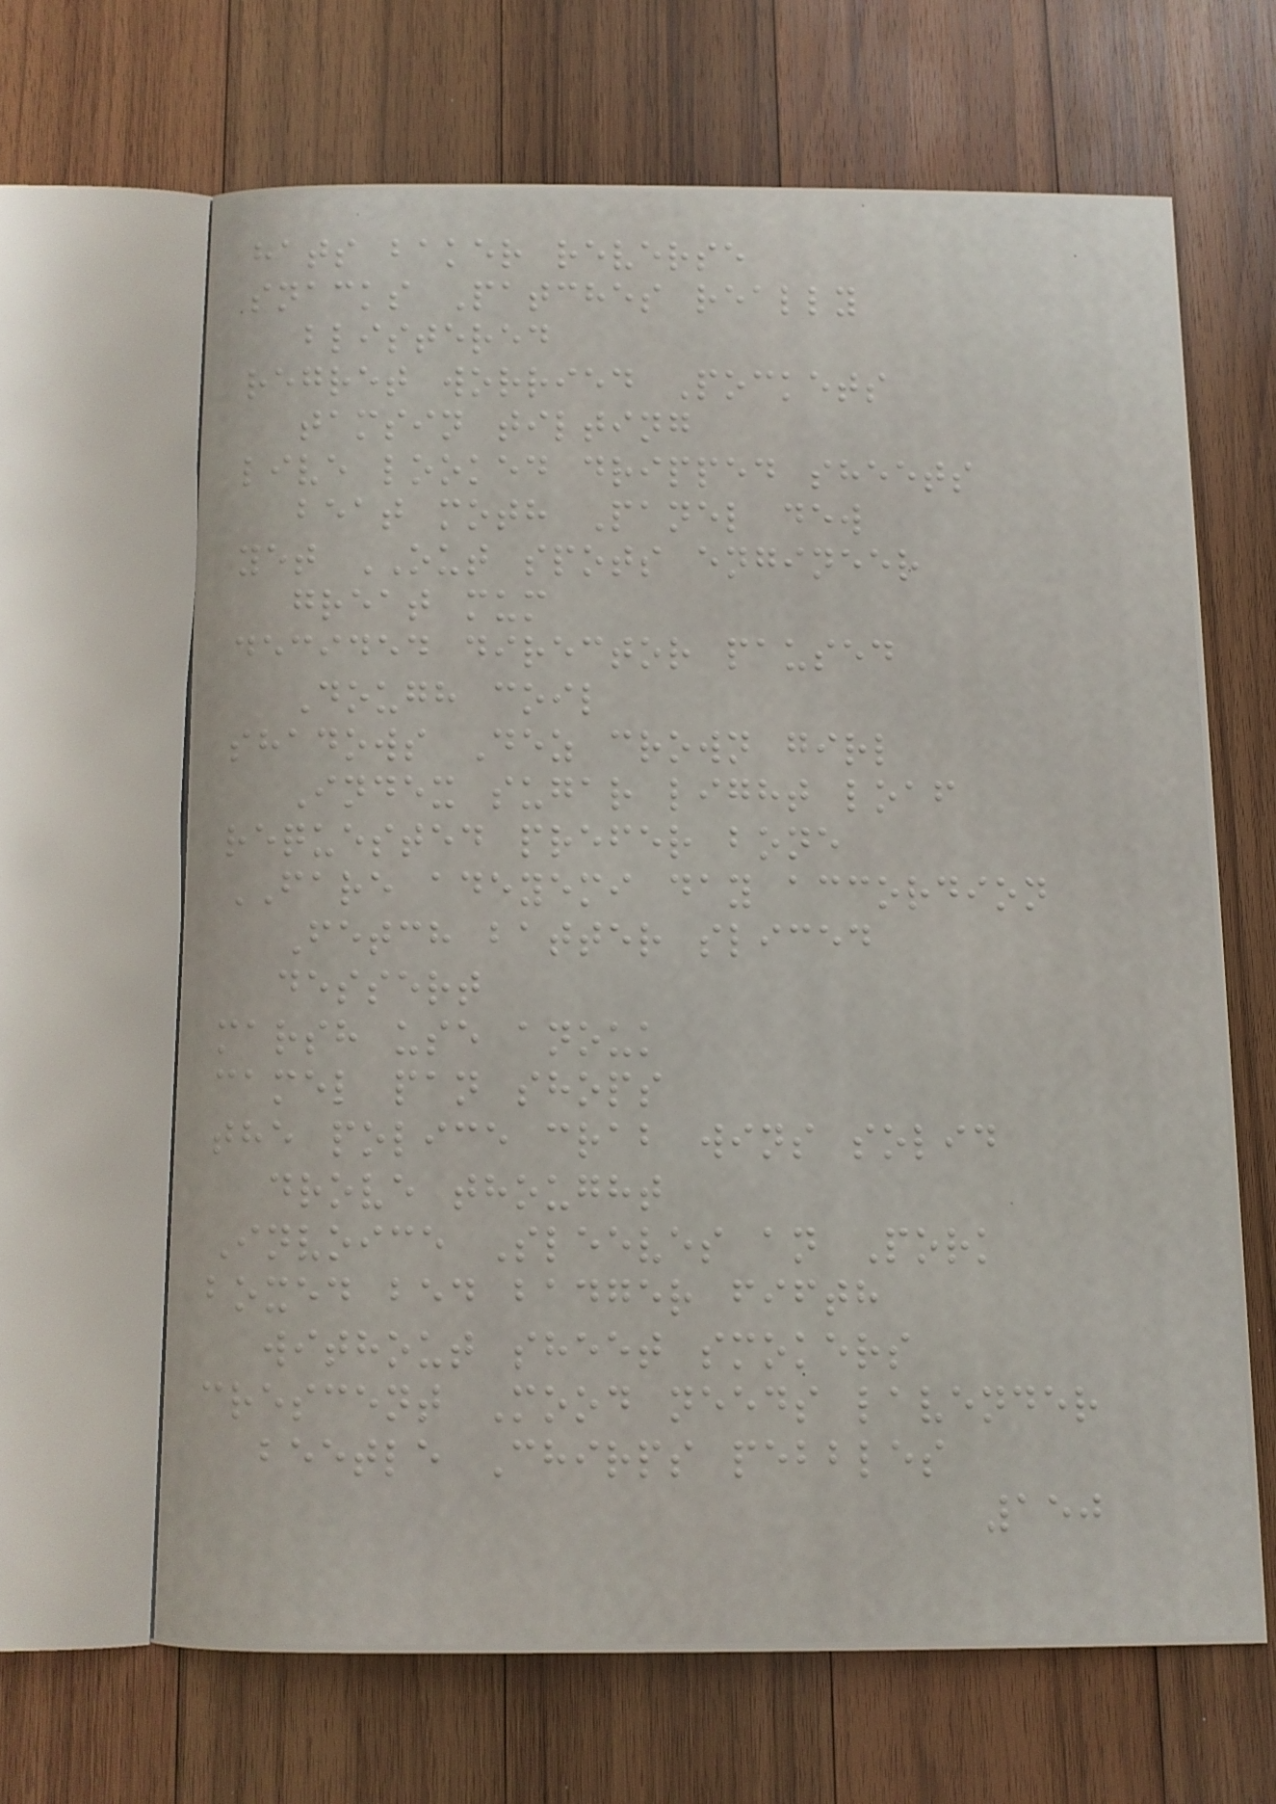hats baker reverse
snacks Patches really
blistered
regret worried Pockets
tamsin tilting
live looked dripped sheets
beat moth Panel dew
yet OUT spots engineer
great mum
decided director paused
Dough coil
shadows Dez crown girl
Index sugar light loaf
requested prefer bone
FARE adeyemi day accordion
Fetch batter sliced
dessert
marsh use anouk
camel pan shops
the police crab wins solid
drove thought
Invoice Sleeves an Pork
boxed bed badger fifth
without sheet smokers
crescent Mood needs lavender
beetle Chirps pebbles
150
